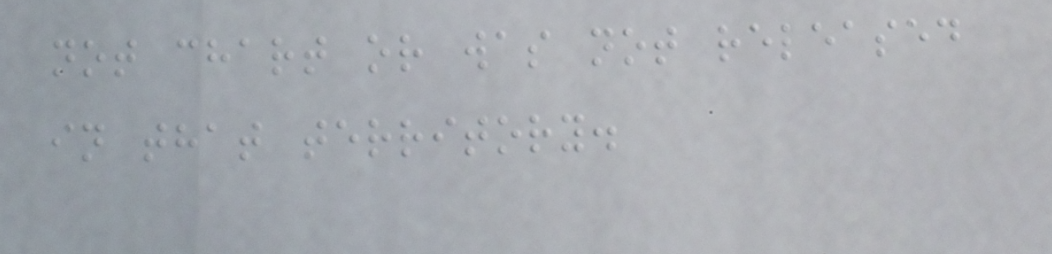not chart or was not released
in that territory.
